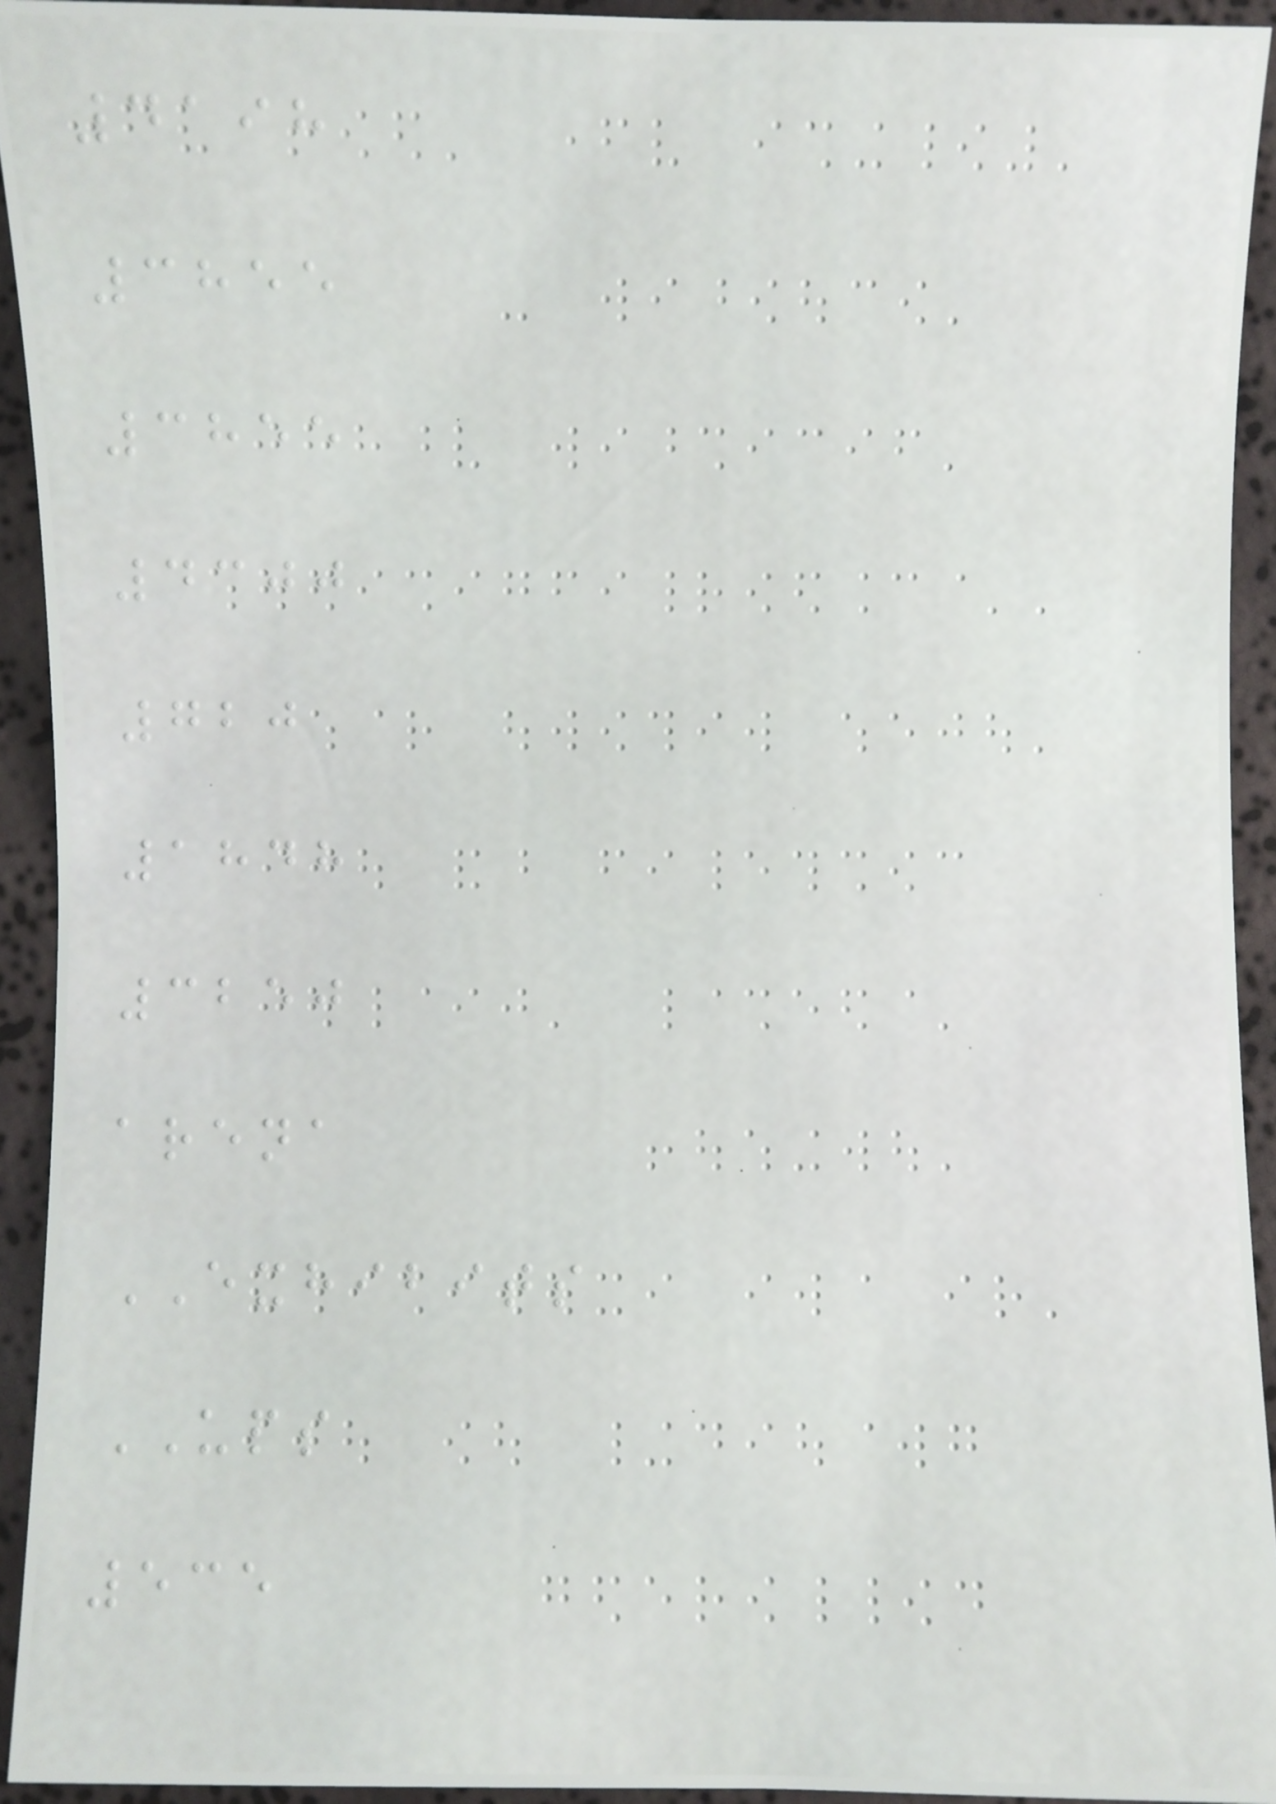4198
3855
3855
4300
720
1848
3250
arena
EXHIBITS
UPS
535
